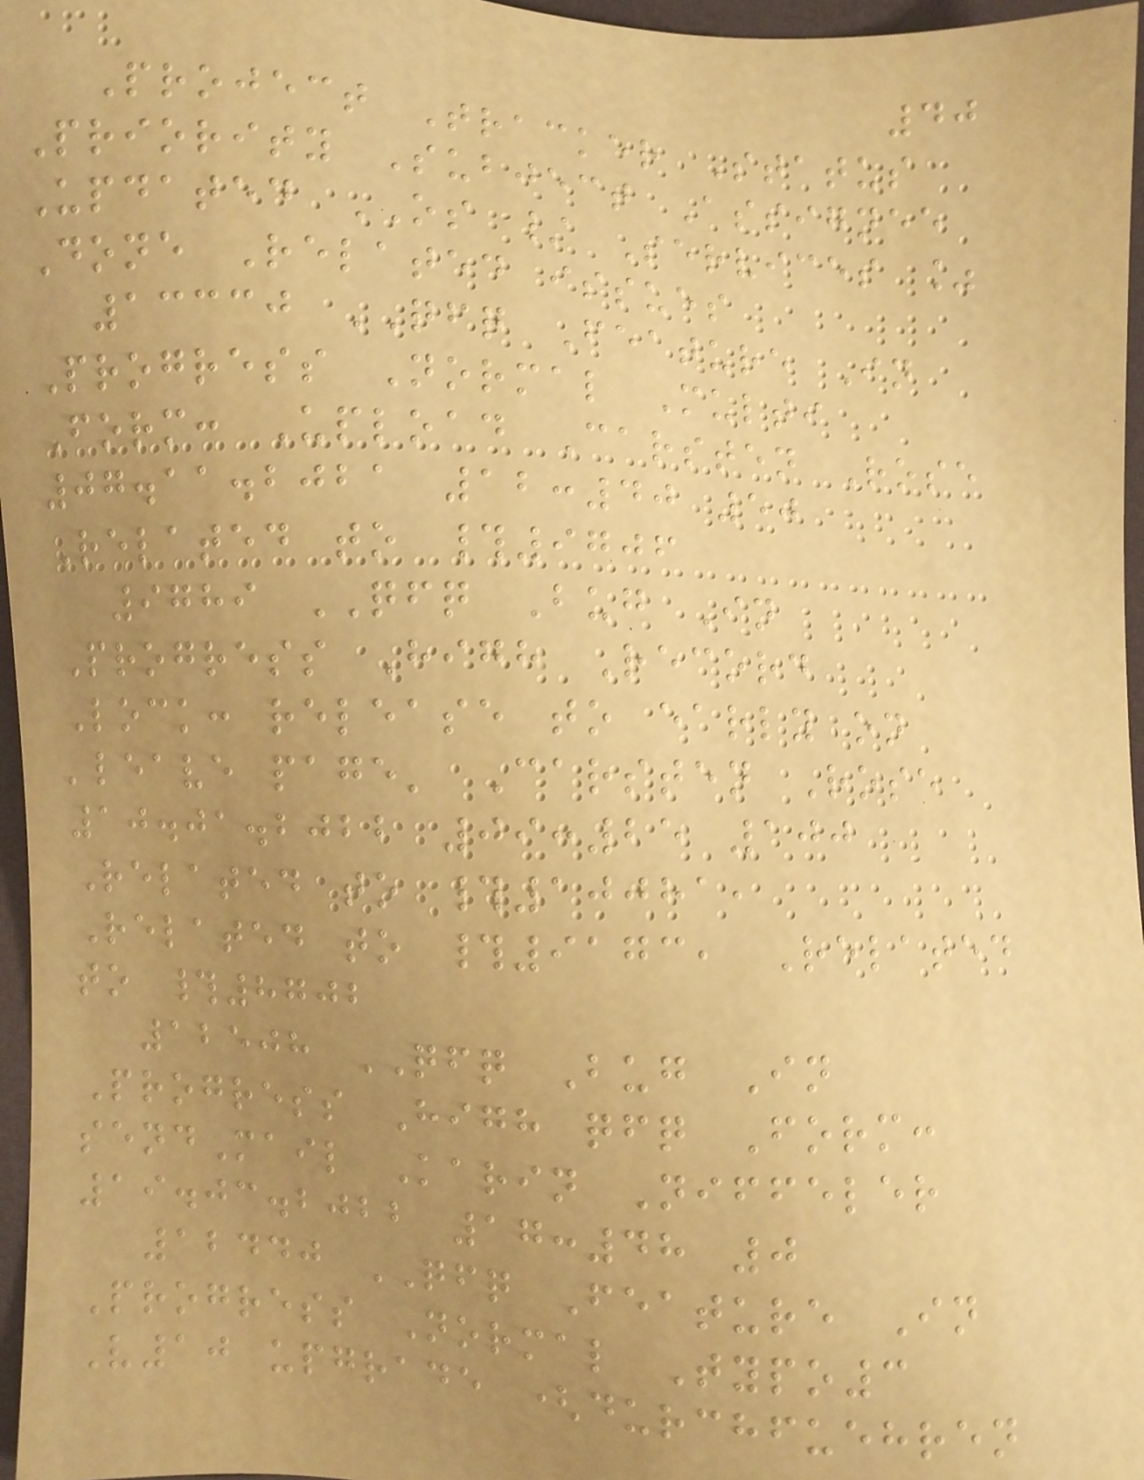40
Project Tracker Status
Priority Subject Assignee
Updated OS / Services %
Done Related issues
13330 QFQ Feature In
Progress Normal Multi
Form: Upload Carsten Rose
07.11.2021 12:40 50
Related to #9706
9789 QFQ Bug In
Progress High Record
Lock: release to early on
'leave page' Carsten Rose
10.01.2022 09:25 100
Related to #10081,
Related to #9173, Related
to #8702
12508 QFQ Bug In
Progress High qfq Form:
sendMail Karin Niffeler
19.03.2022 17:48 0
12440 QFQ Feature In
Progress Normal Typo3
V10 upgrade (durchfuehren
